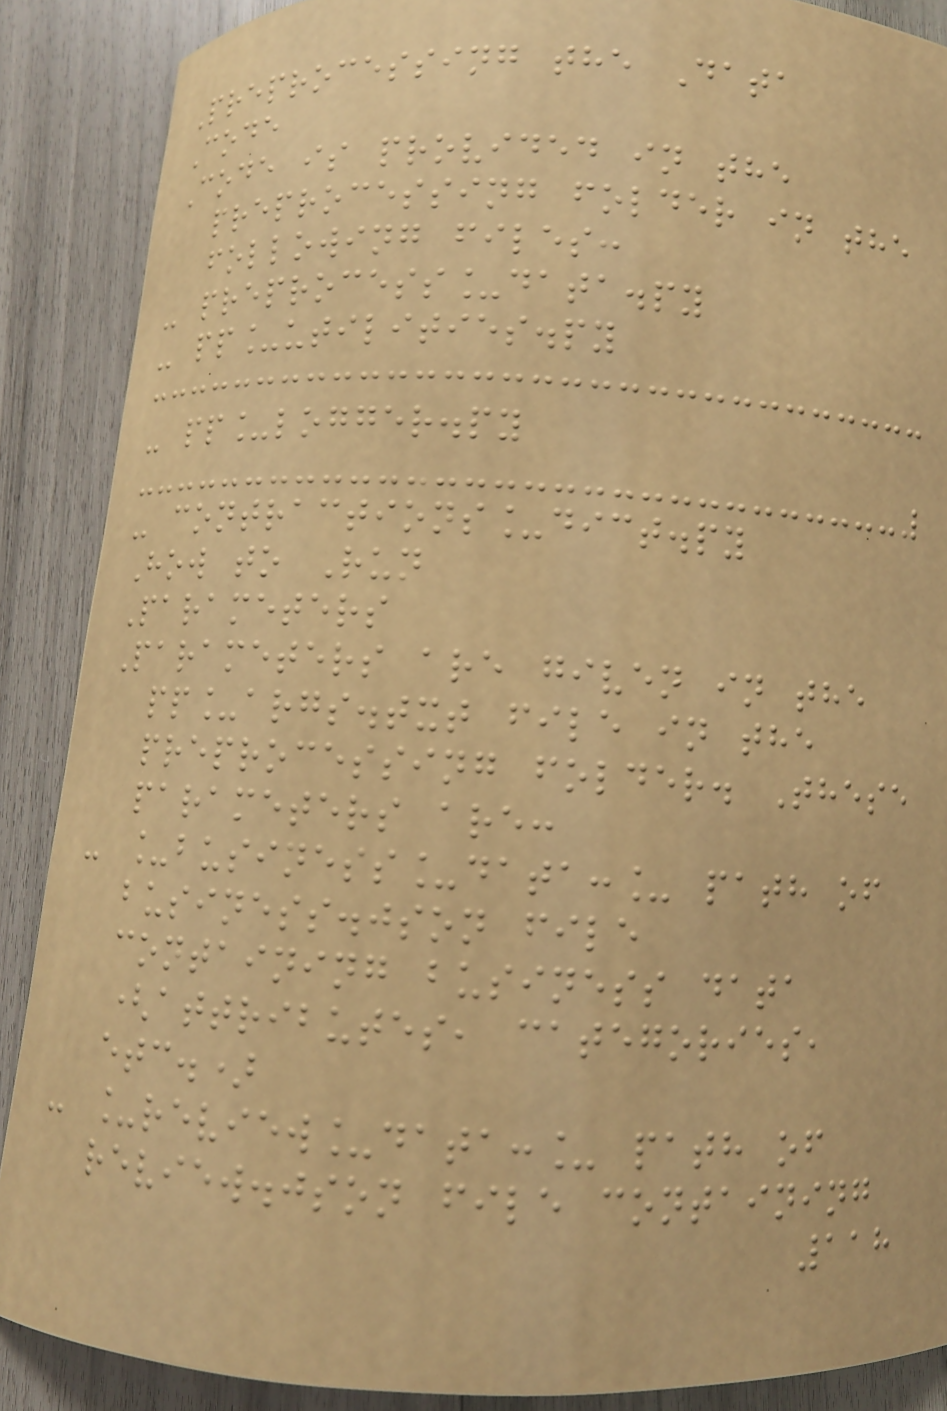Preprocessing the Data
Code
Code is provided in the
preprocessing folder in the
following files:
- preprocess_data.py
- pp_utilities.py
- pp_logger.py
- contractions_dict.py
How to Run
Parameters
Parameters are given in the
pp_args.txt file in the
preprocessing folder. These
parameters are:
- _business_data:_ path of
business.json file
containing business data
(attributes, categories,
etc.)
- _review_data:_ path of
review.json file containing
118
